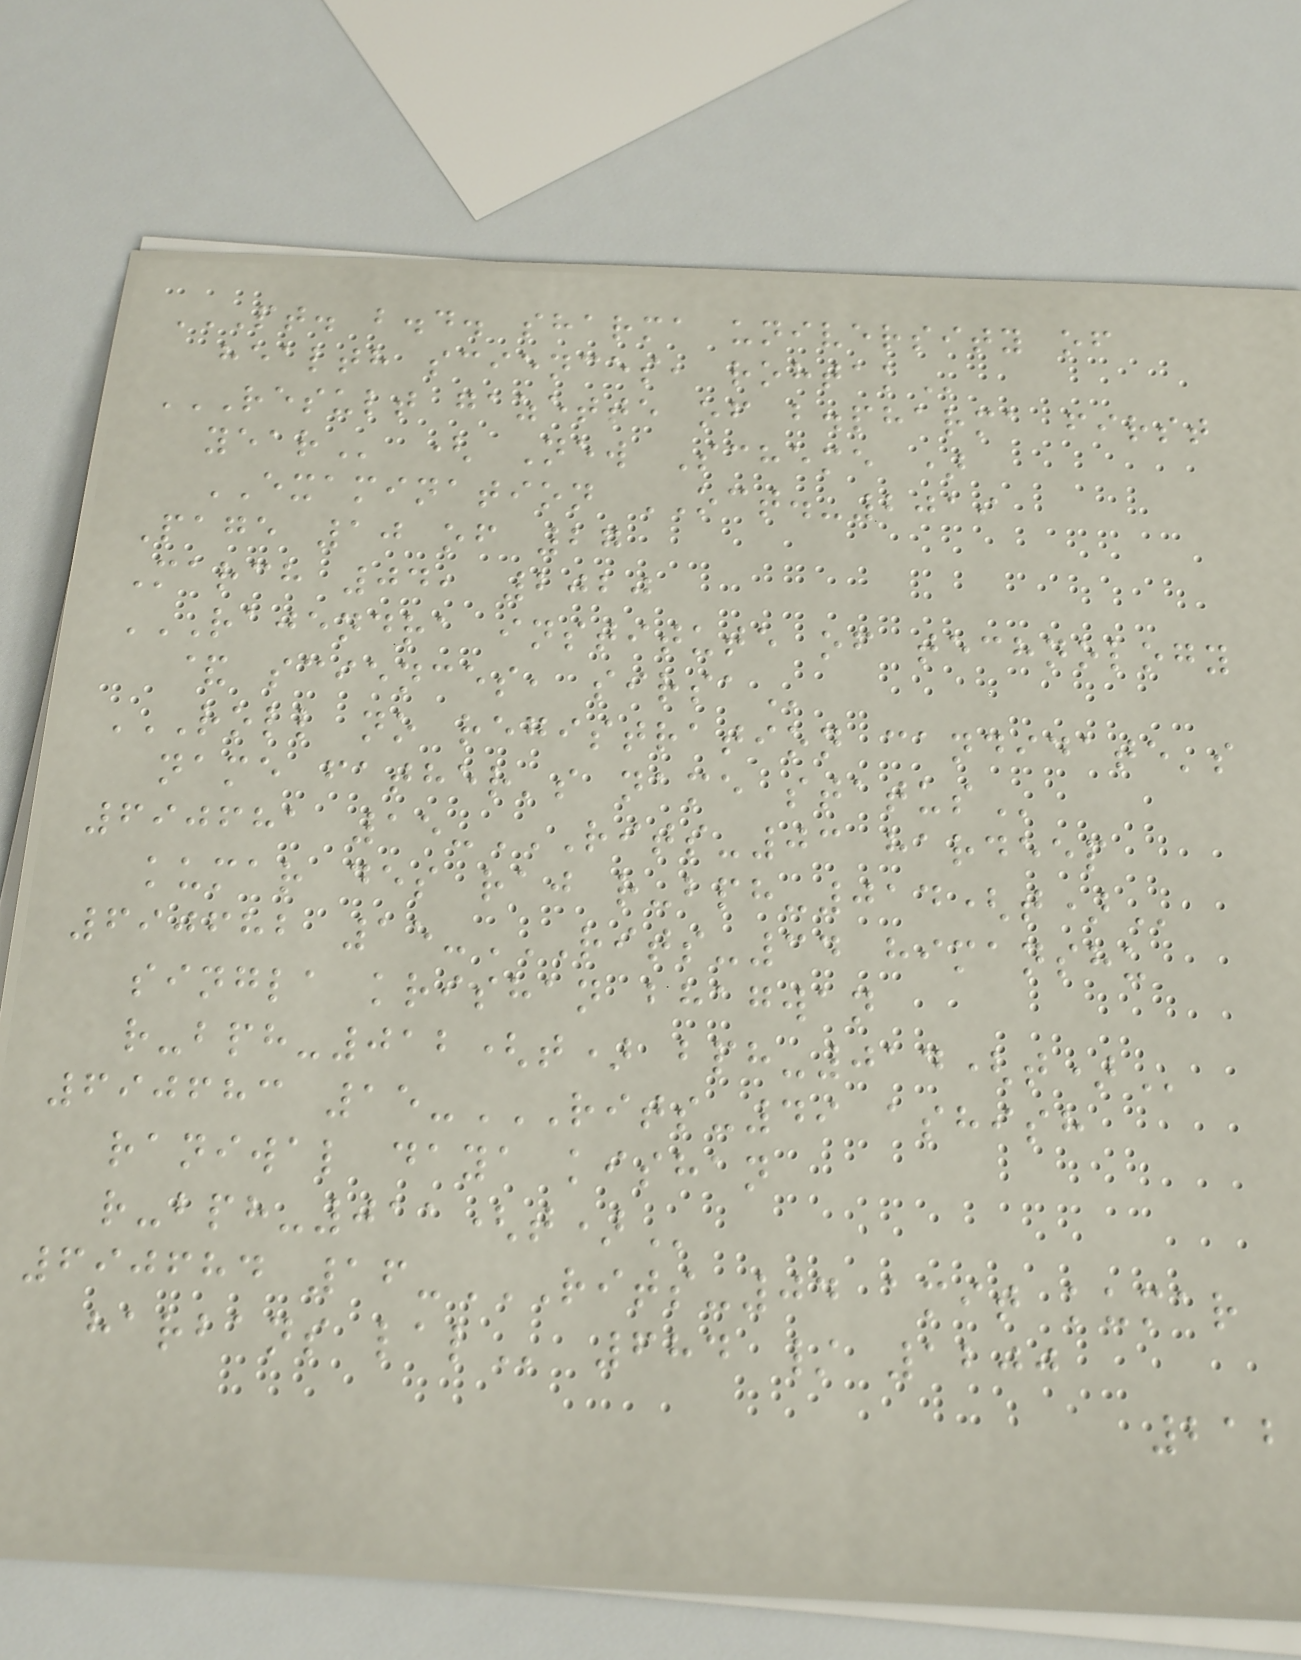PT. B.D. SHARMA UNIVERSITY OF
HEALTH SCIENCES, ROHTAK
RESULT GAZETTE OF B.PHARMA FIRST
YEAR ( New Scheme )
EXAMINATION OCT.-2019
Page 10 of 27
March 04, 2020
RAJENDRA INSTITUTE OF TECHNOLOGY
& SCIENCES, SIRSA
ROLL NO REGISTRATION CANDIDATE'S
NAME FATHER'S NAME STATUS
690681 15-RITS-03 HARDEEP
KUMAR DES RAJ R-BPH-014(T)
690682 15-RITS-34 HIMANSHU
SINGLA KRISHAN BHAGWAN
R-BPH-012(T) BPH-014(T)
690683 15-RITS-49 ASHISH
RANIWAL DAYA KISHAN
R-BPH-011(T)
690684 16-RITS-04 AMIT KUMAR
HARBANS LAL 684 / 1200
212
